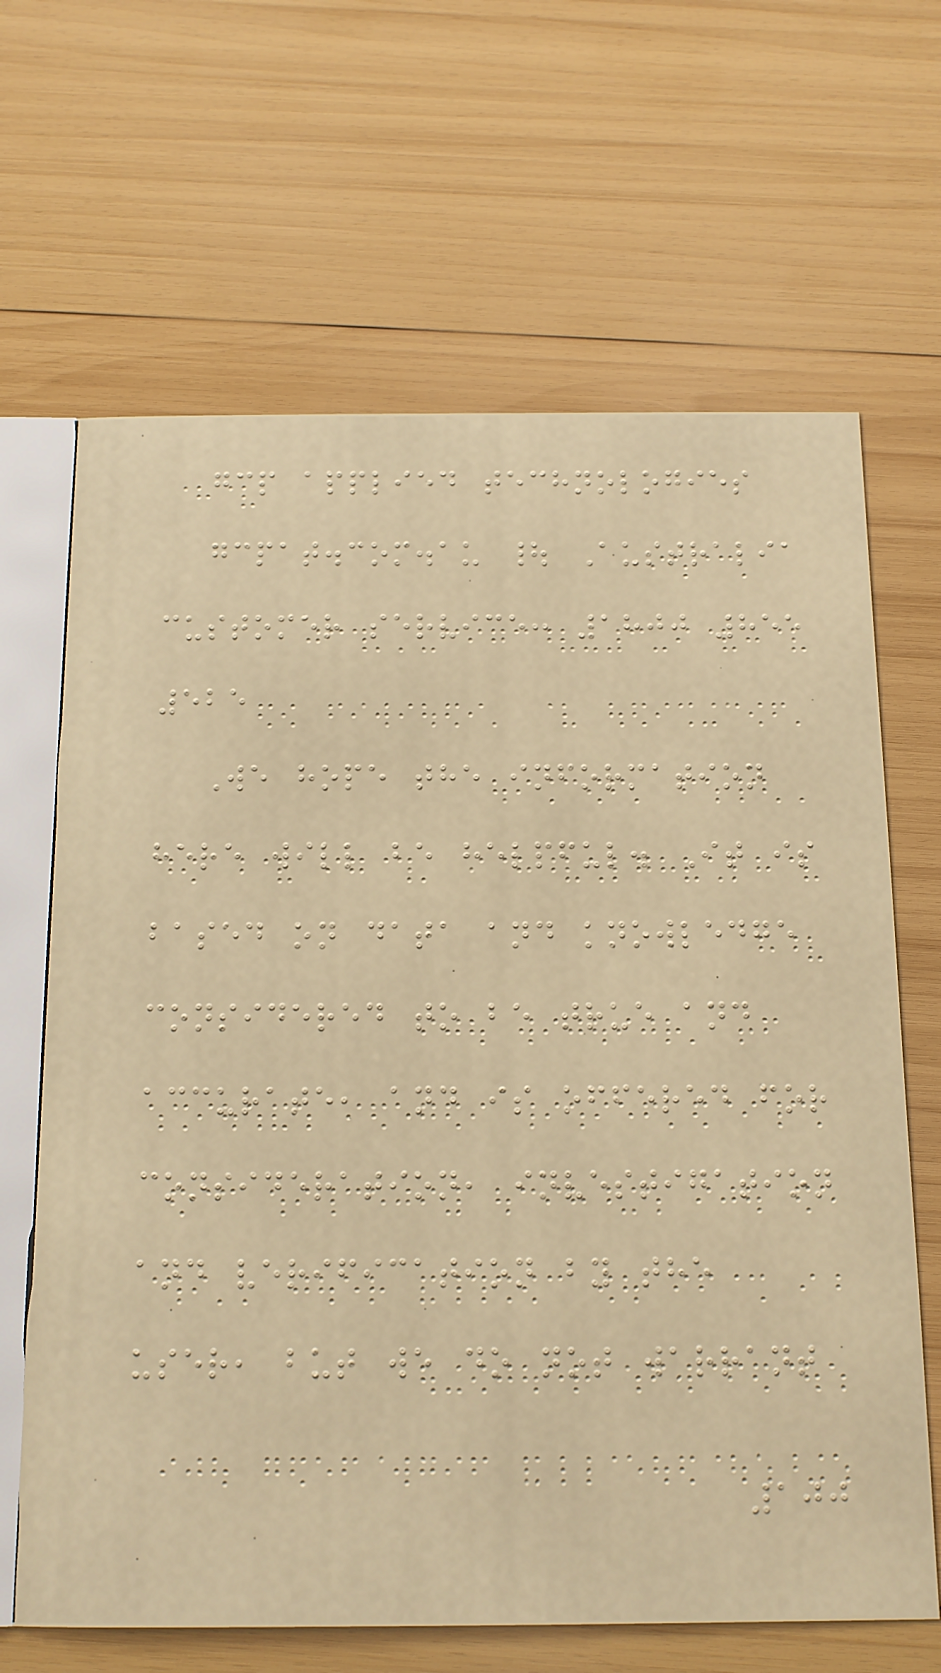gcp applied technologies
gcpat.com.au | Australia
customer service: 1800 855
525
We hope the information
here will be helpful. It is
based on data and knowledge
considered to be true and
accurate, and is offered for
consideration, investigation
and verification by the
user, but we do not warrant
100
